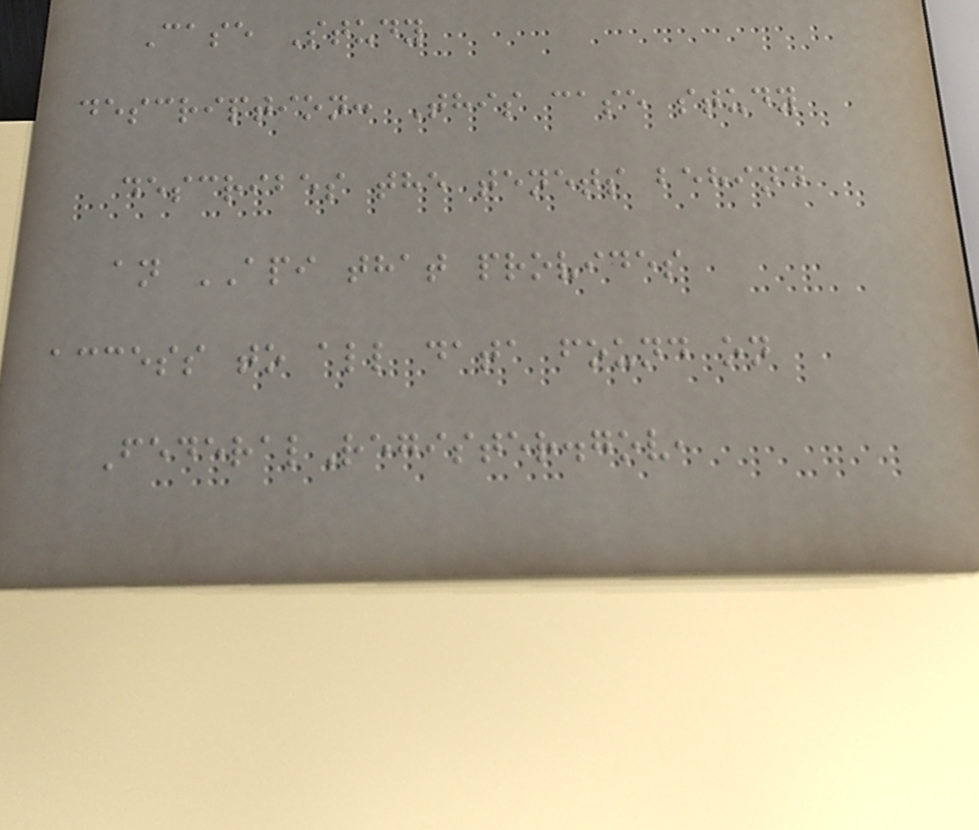Case Study
description: This case study
describes the tenets behind
an API that provides
access to all data found on
FederalRegister.gov,
